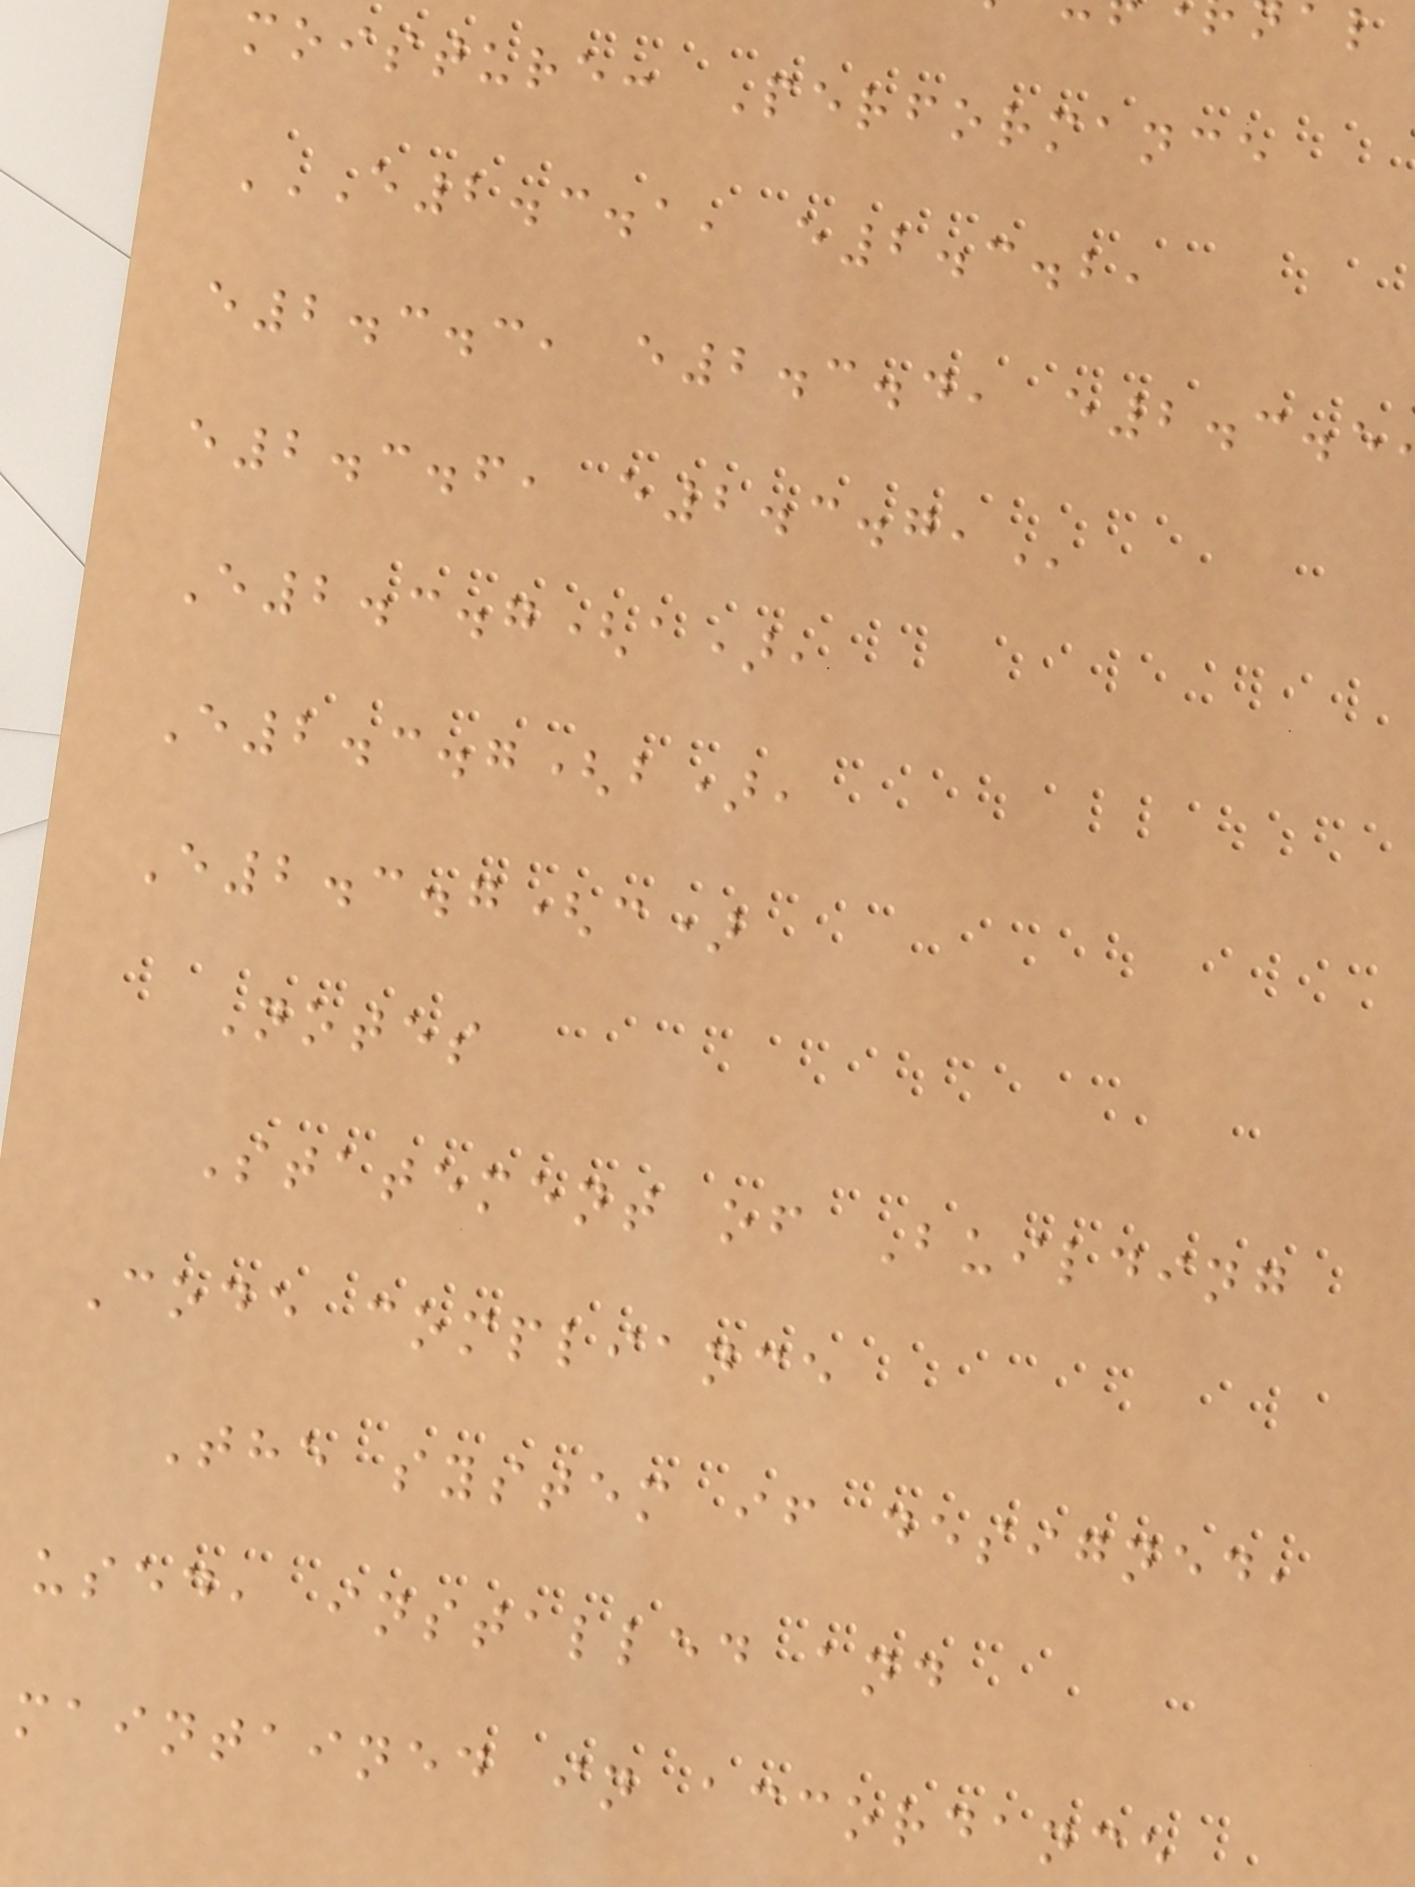moisture: Performance
E2.3.1, E2.3.2,
e2.3.3, e2.3.4,
e2.3.6,
E2.3.7(a),
E2.3.7(b),
E2.3.7(c)
Notes
Statement of Building
Code compliance
The system if designed,
used, installed and
maintained in accordance
